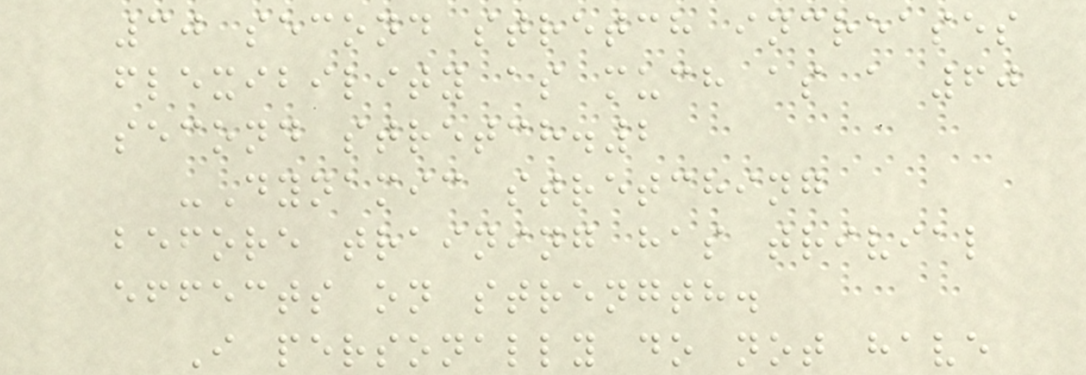30 second stretch increases
flexibility as much as a 60
second stretch.2
-Dynamic stretching
before training has trivial
effects on strength.
I personally do not have
